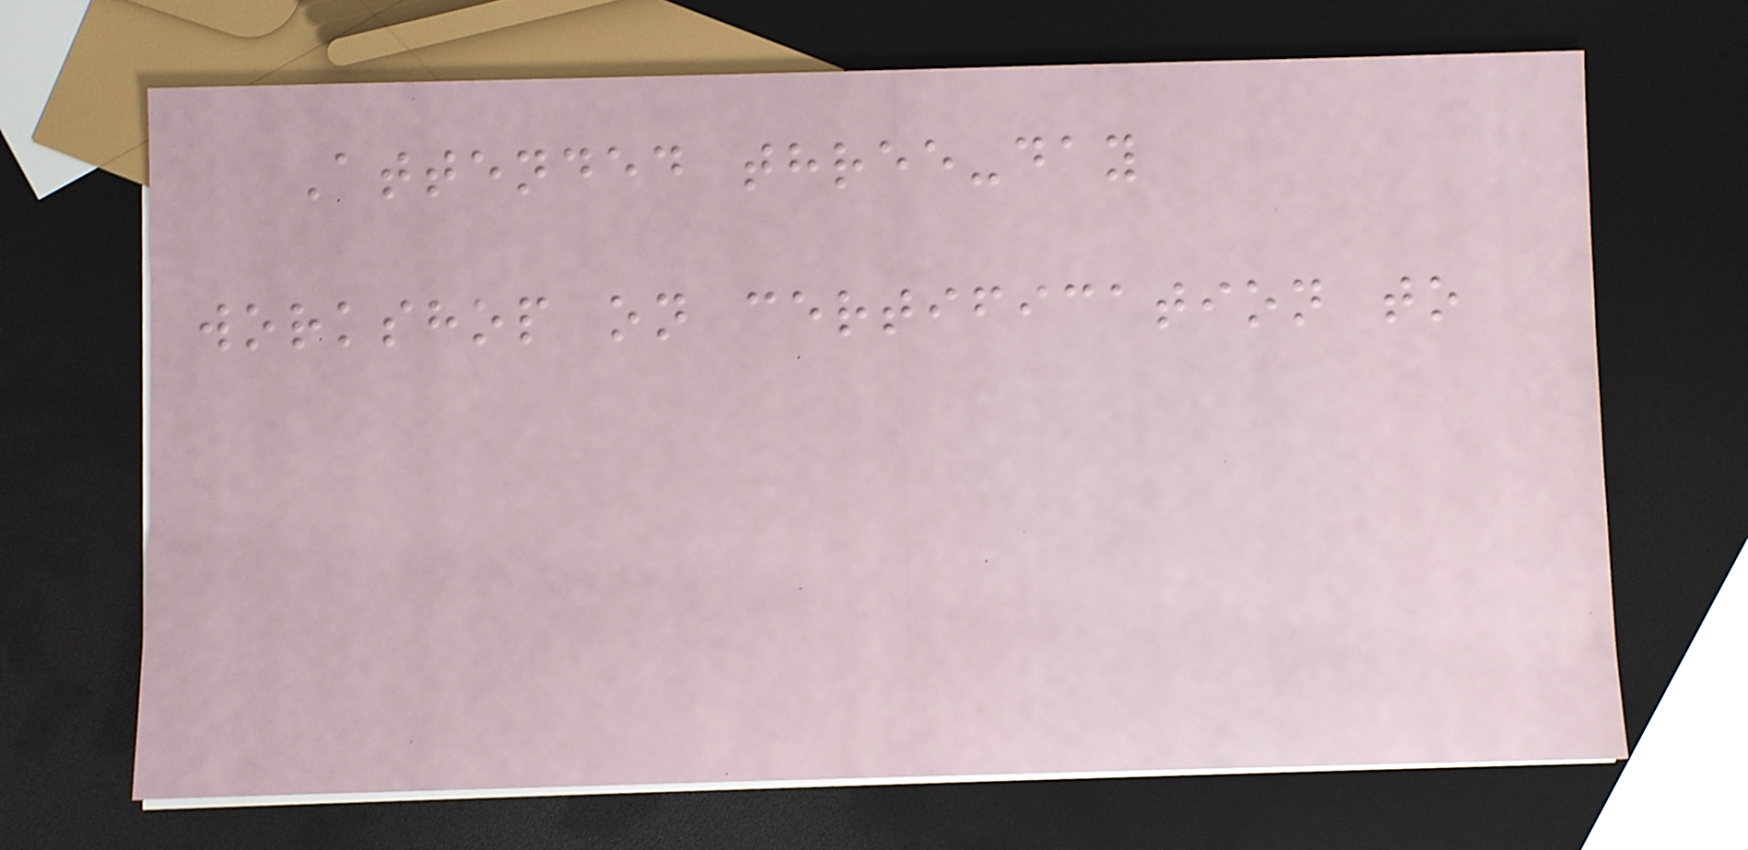Attended three-day
workshop on certification to
